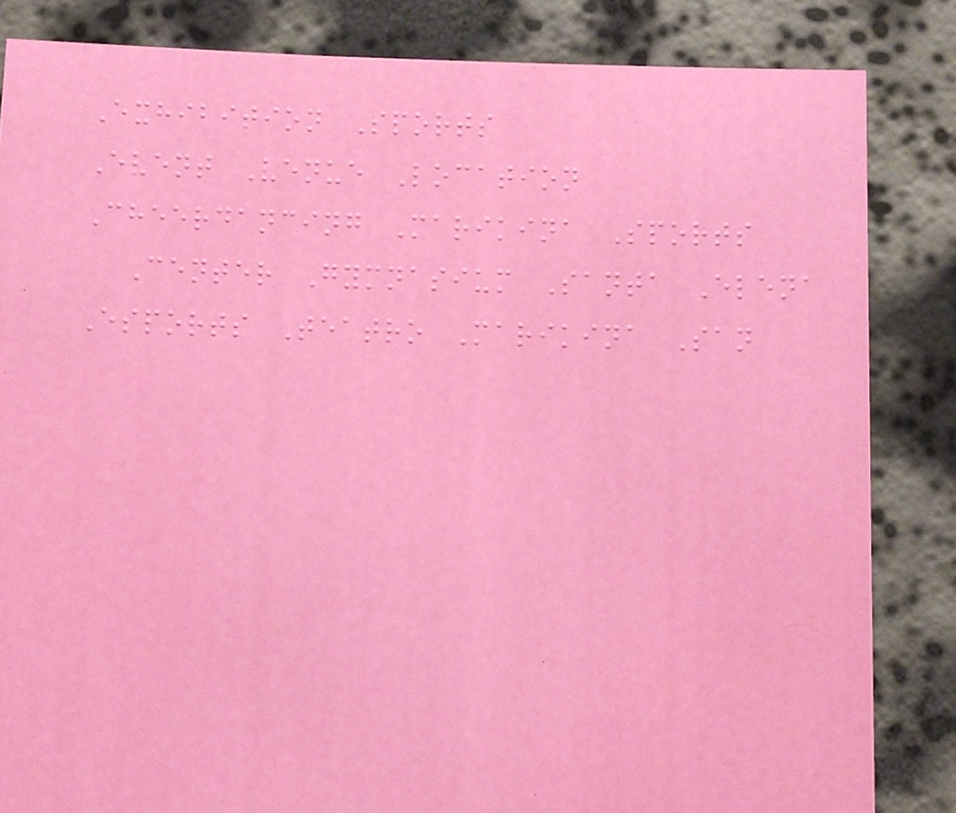Exhibition Sports
Event Venue Location
Cheerdancing Marikina Sports
Center Gymnasium Santa Elena
Esports Teatro Marikina San
